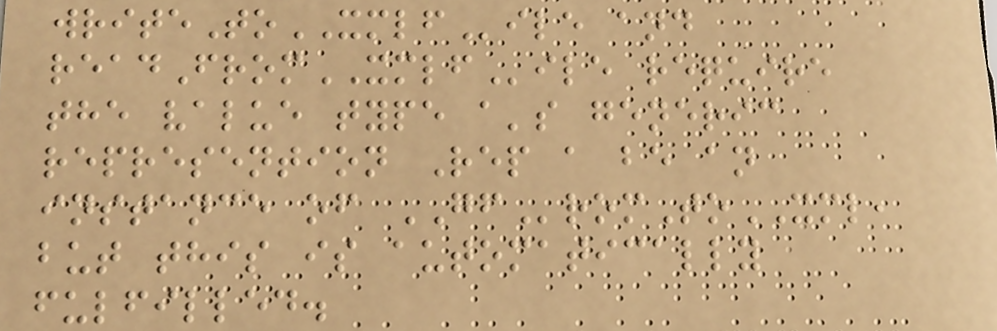writeToXMLFile and
readFromXMLFile require
the value type a's generic
represention Rep a be an
instance of GFromToXML,
but this is automatically
fulfilled.
